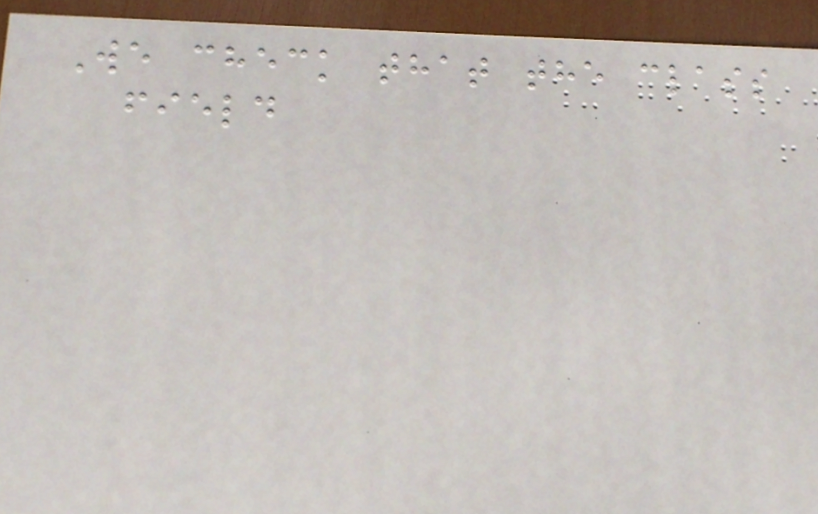We check that the class
field
